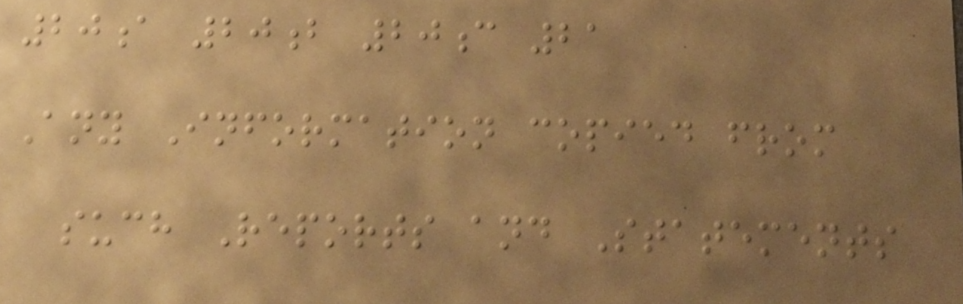20a 20b 20c 21
Any Information copied from
such Reports and Statements
